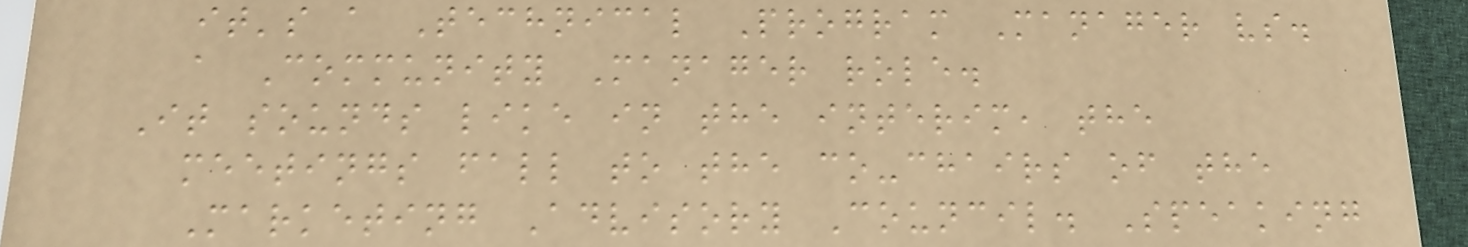it's a Technical Program Manager vs.
a Community Manager role.
It sounds like in the interim, the
meetings fall to the co-chairs of the
Marketing Advisory Council. Speaking
